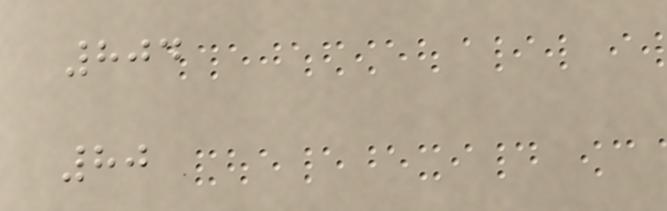804
80
